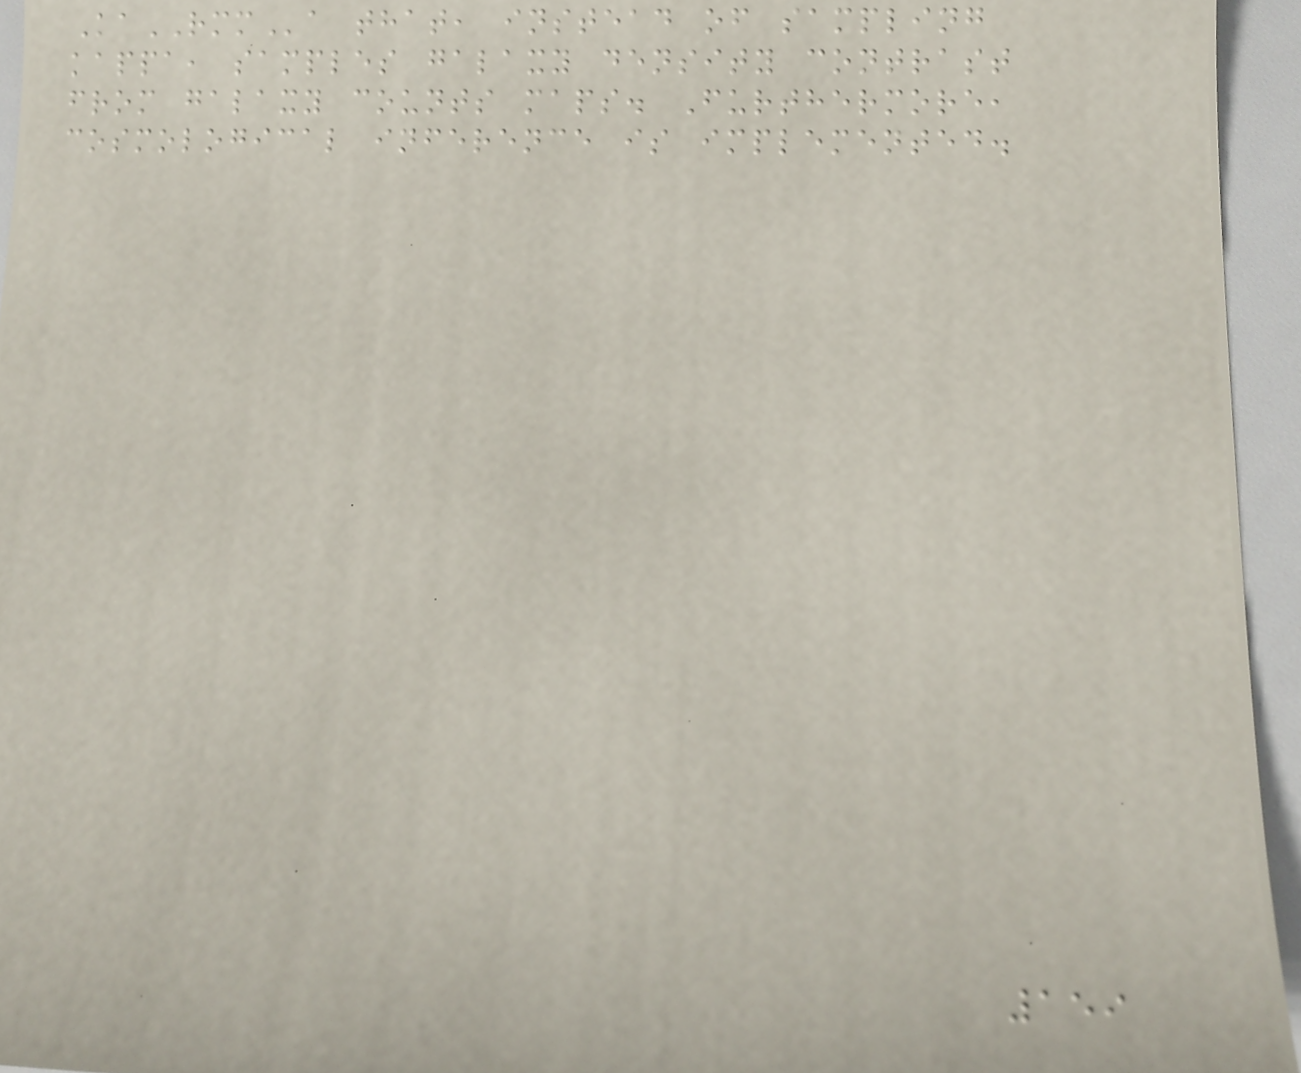KaRMMa that, instead of sampling
kappa, samples galaxy density contrast
from galaxy counts maps. Furthermore,
cosmological inference is implemented.
159
